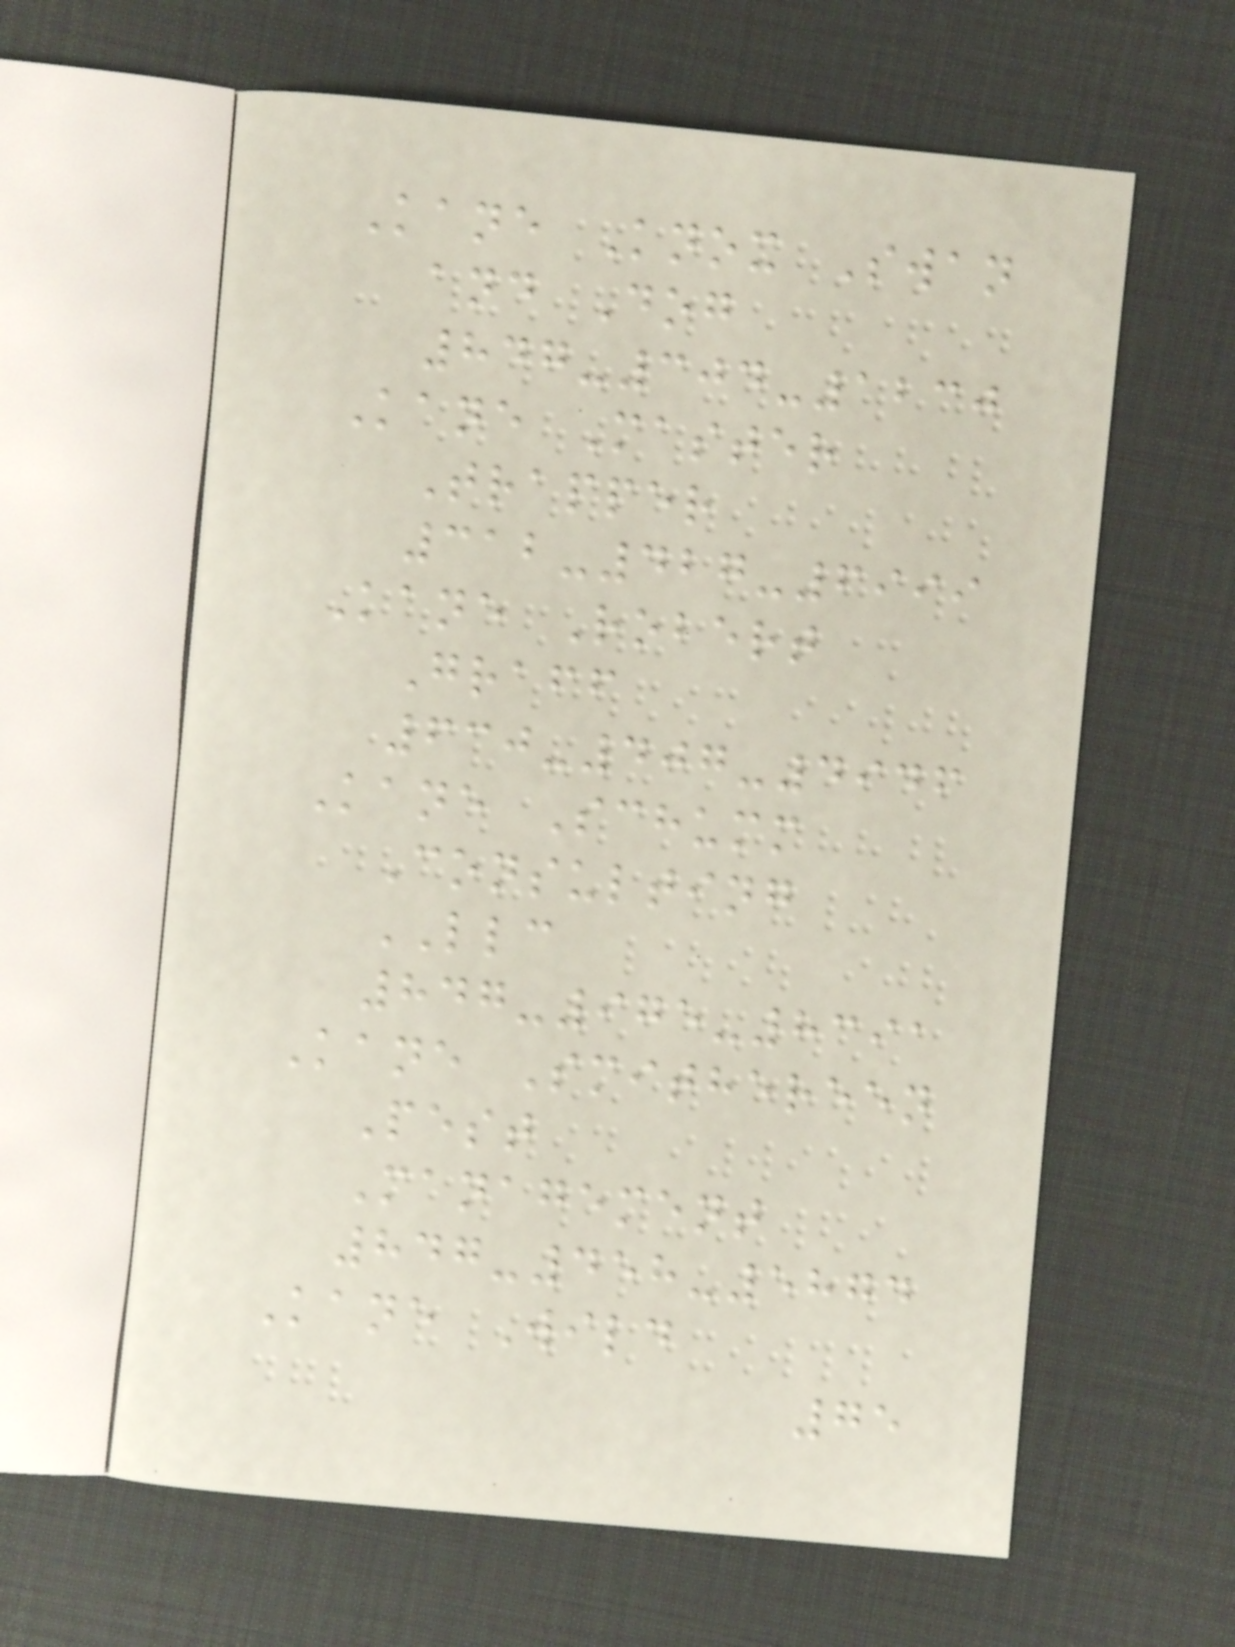Kane Knox Swan
and Dog
847-304-1230
Kane Master
Trapper
312-427-6999
Kane Robert
Graff
630-407-4946
Kane Schumm
Consulting
LLC
847-975-8391
Kane Smithereen
Pest
Management
847-458-5874
Kane Wild
75
